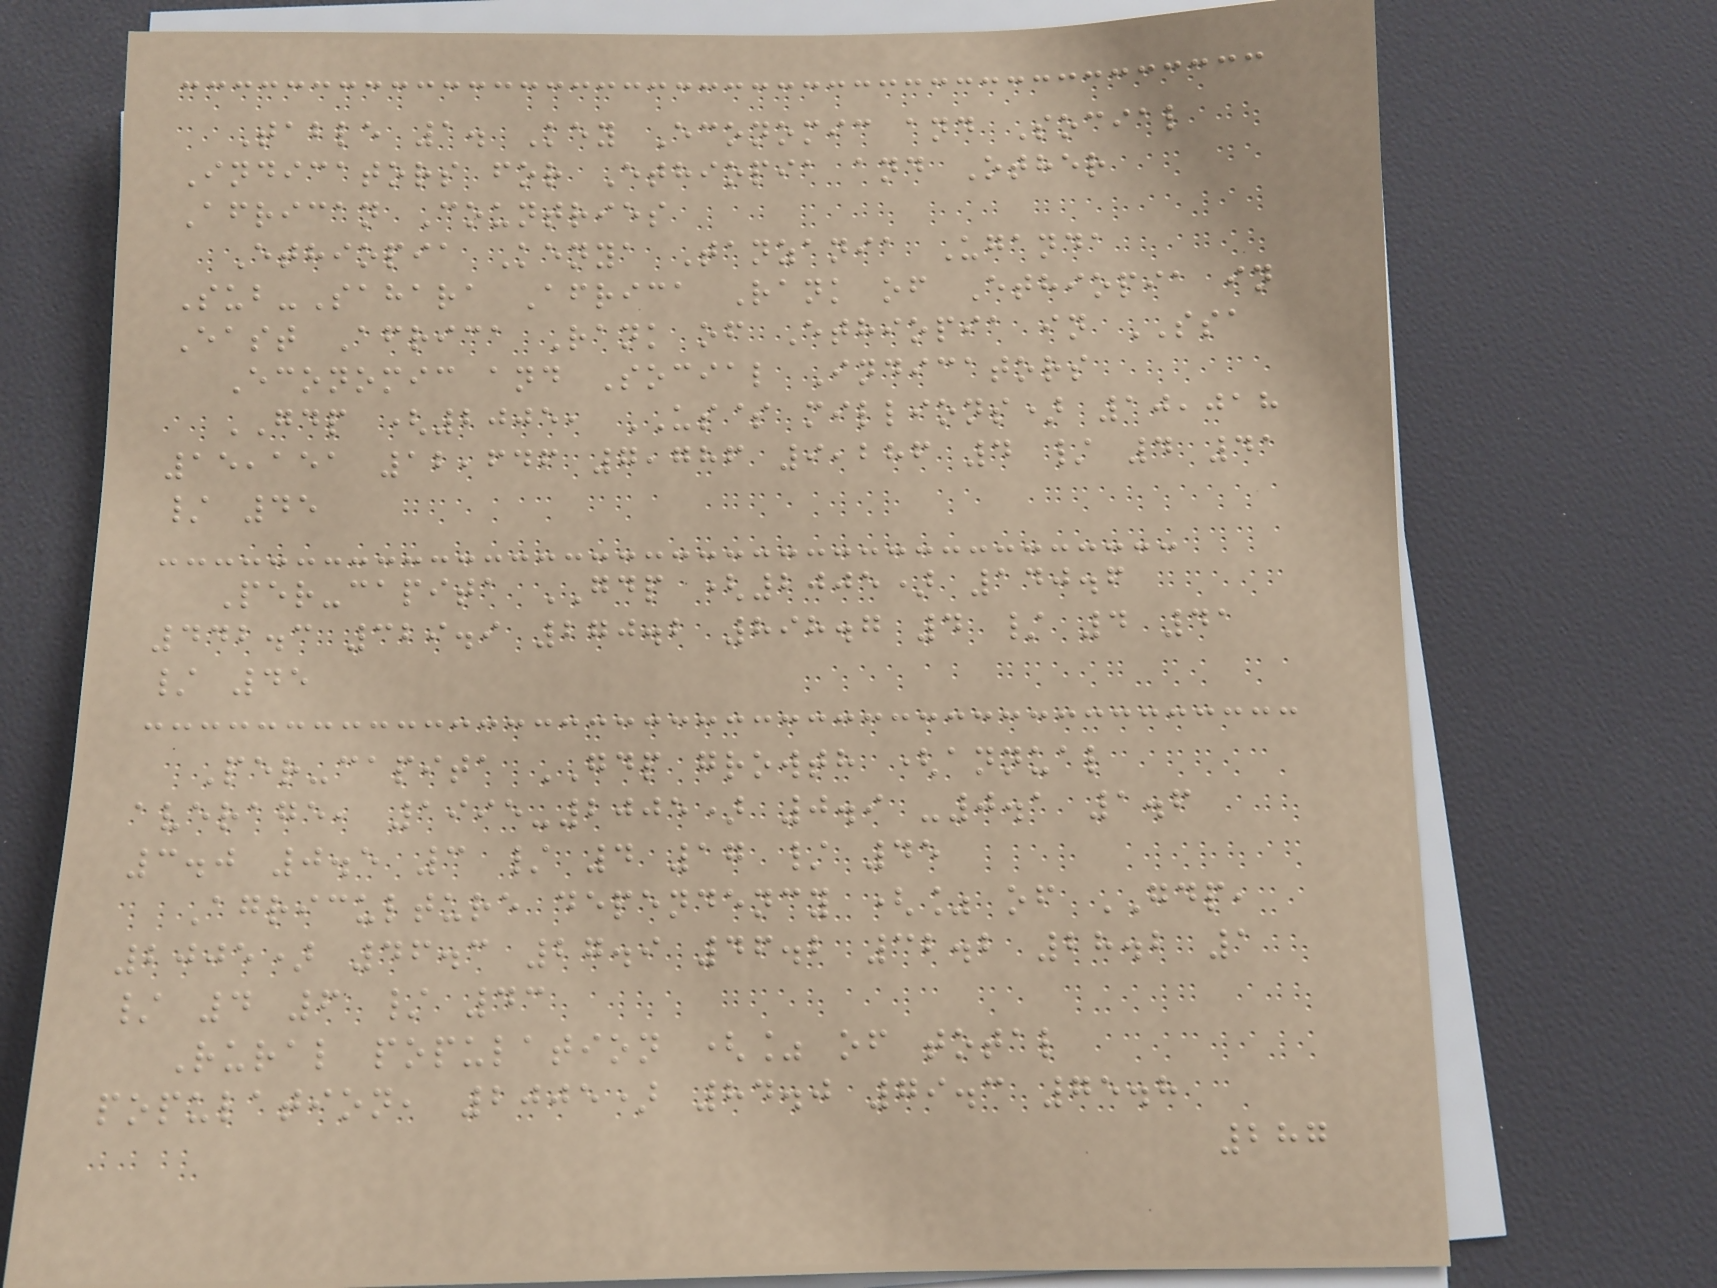Table 1. Key Economic and Social
Indicators for Ethiopia and Other
African Countries
Ethiopia Kenya Tanzania Uganda
Sub-Sahara Africa Rank of Ethiopia in
East Africa Rank of Ethiopia in SSA
Economic and Social Indicators
GDP (2005, US$ millions) 10,018
15,151 12,646 7,786 9,286 4 / 4 41
/ 45
Per-capita GDP (2005) 140.6
442.3 329.9 270.2 898.7 4 / 4 41
/ 45
Per-capita GDP growth (annual
average, 1995-2005) 0.9 -0.1 1.6
3.0 0.5 3 / 4 17 / 45
Agriculture dependency (% of GDP,
2005) 46.3 27.9 46.2 32.2 28.2 1
/ 4 6 / 43
Rural population (% of total
population, 2005) 84.0 79.3 75.8
287
